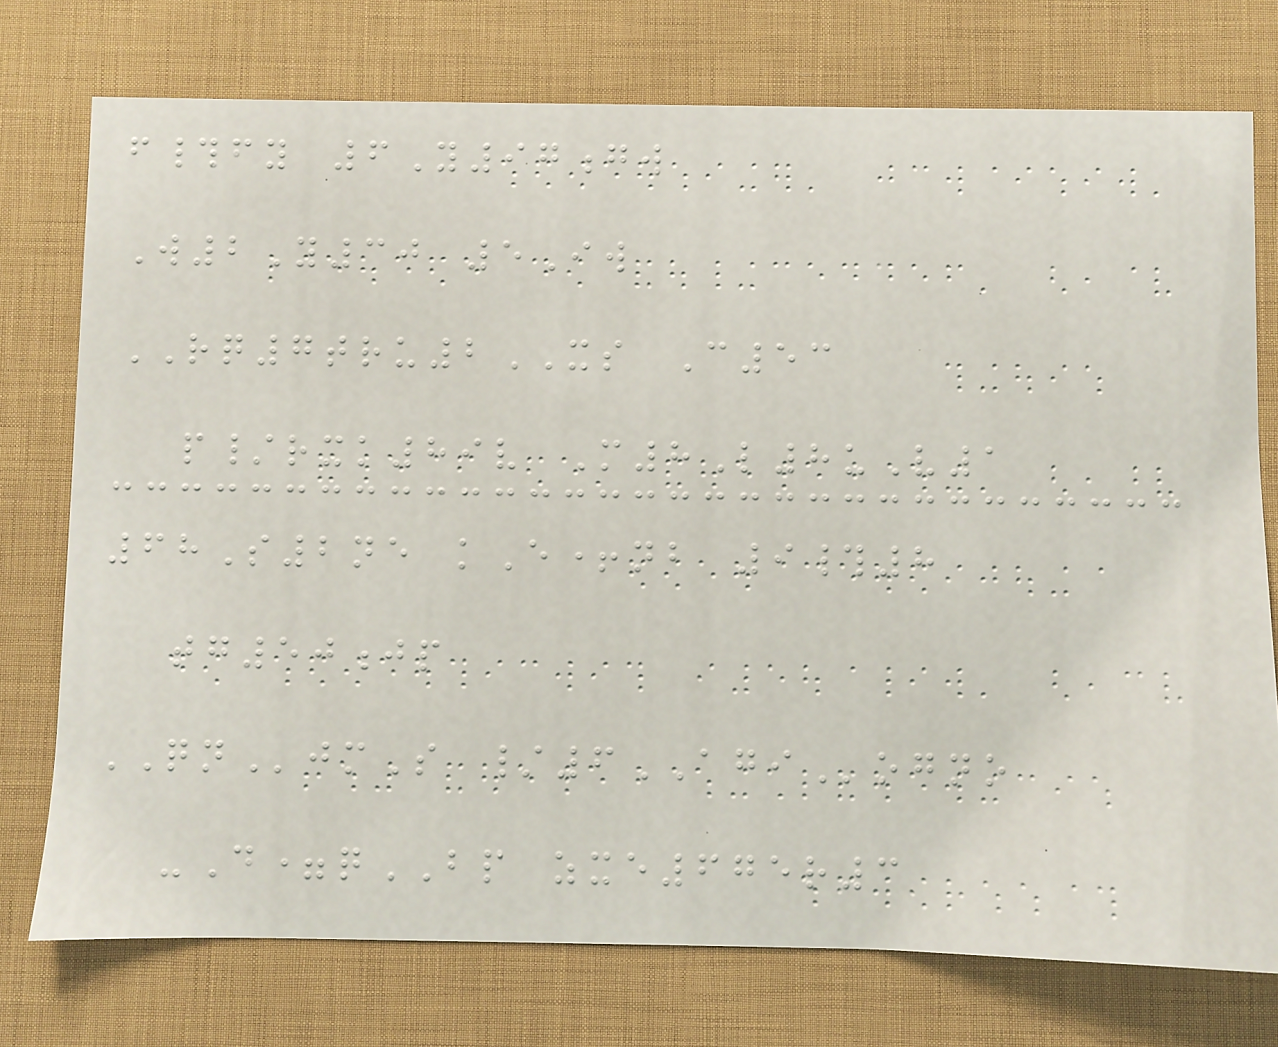f#fy 6Y97gw
W2Y30 5Iw
RQ7tru2XS C53
p/rxk89v M8L8uV1
68S2ne kE+nb 9#8
tg50jp
QNjmS /6AGIogno
-D=qBP zxe675r3
